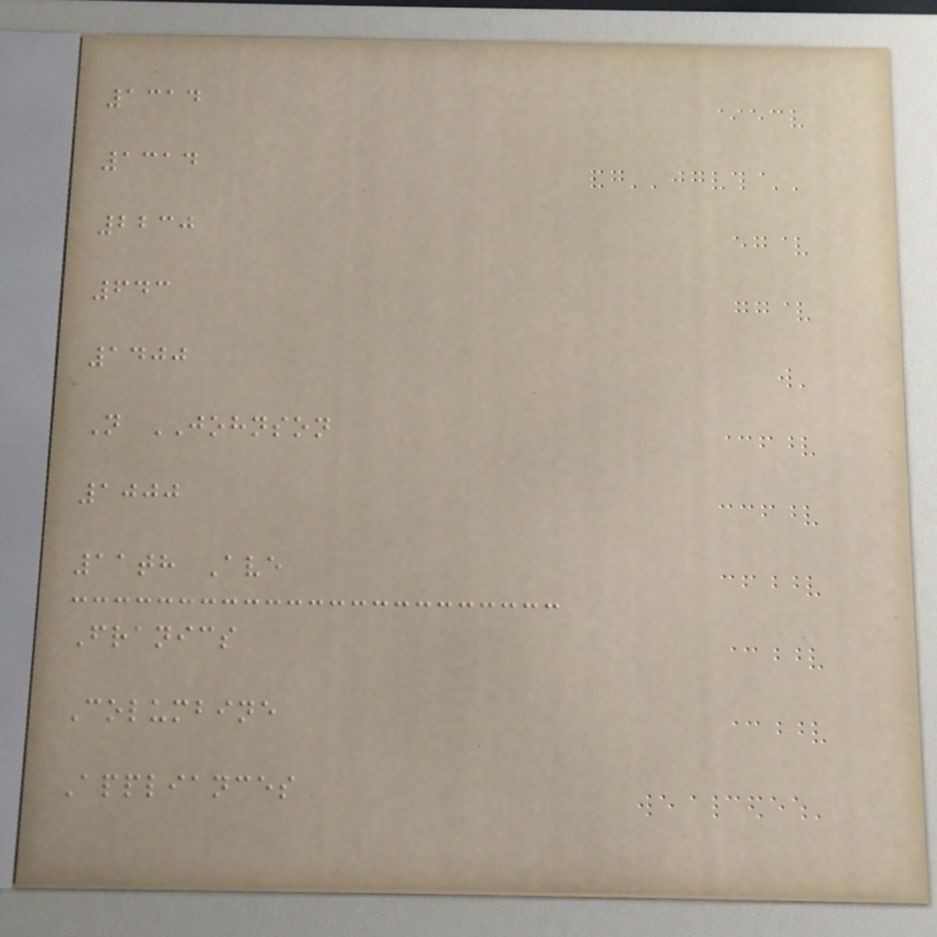1314
1314
2230
643
1400
N JOHNSON
1000
11th Ave
Franics
Columbine
Appliances
